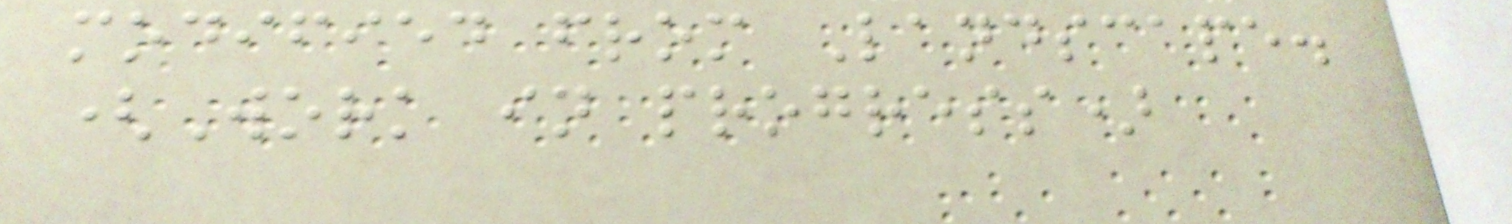modified from Landscape.
(Work in progress)
